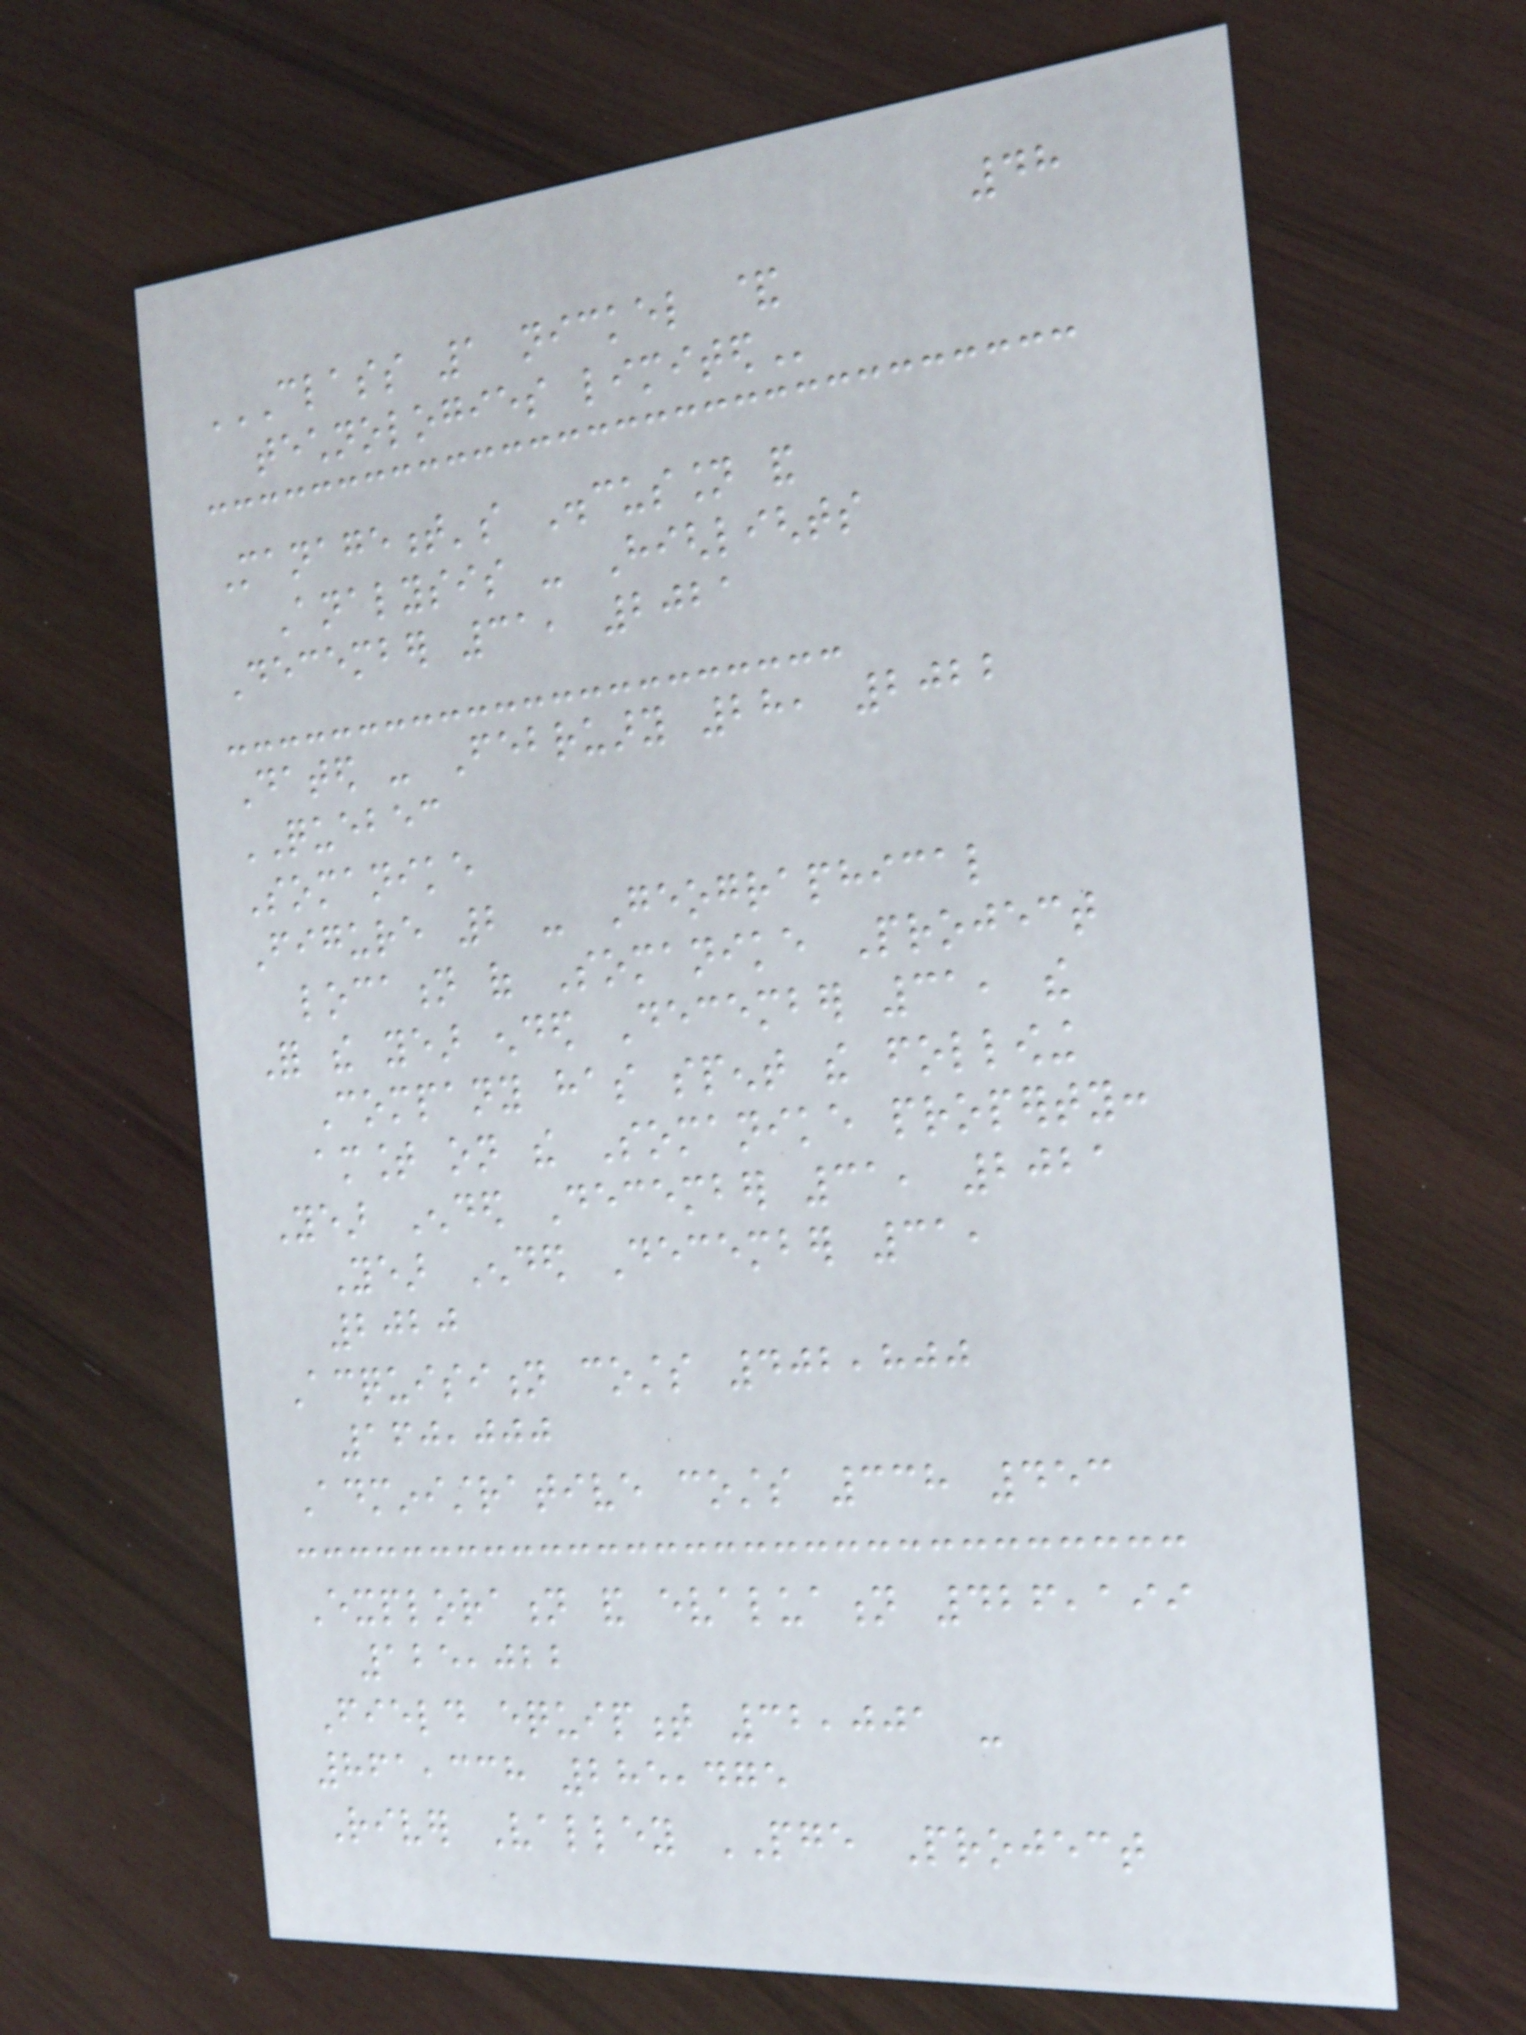48
CLASS 1 NICKEL &
TECHNOLOGIES LIMITED
Management's Discussion and
Analysis - Highlights
December 31, 2021
Dated - February 28, 2022
QUEBEC
Somanike
Figure 2 - Geographical
location of Somanike Project
For the year ended December 31, the
Company has spent the following
amount on the Somanike property:
Year Ended December 31, 2021
Year Ended December 31,
2020
Acquisition costs 402,800
160,000
Administrative costs 338 453
Exploration and evaluation 426,199
125,022
Field equipment 32,001 -
861,338 285,475
River Valley PGE Project
